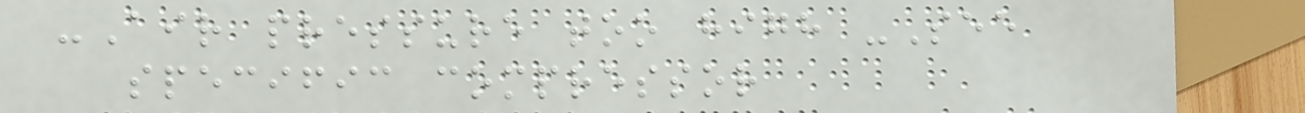-Air pressure too high -See
specific compressor
